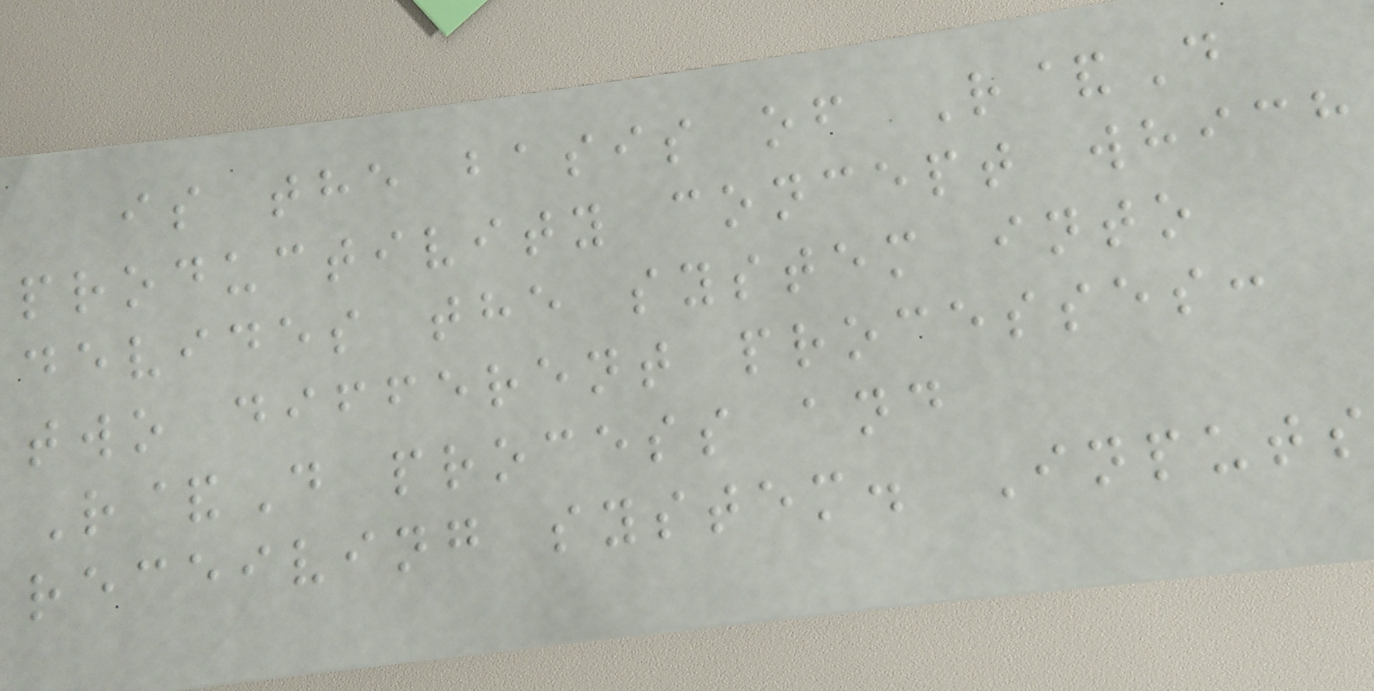is the basis of R&D
productivity concept which
devides the system into
two different processes:
R&D process and
receiving system. Inputs
